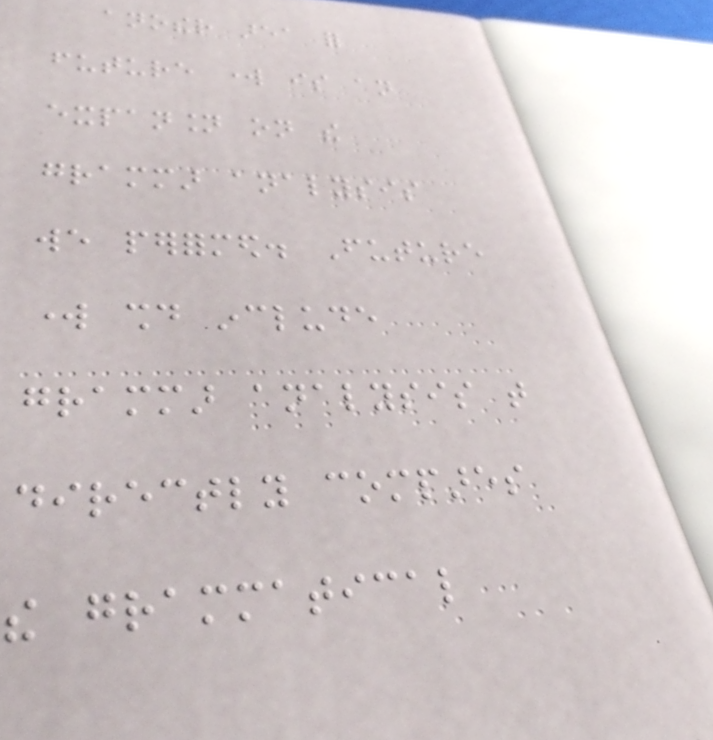another area for
future work is an
expansion on the
grammar analysis
we performed. Future
work should include
grammar analysis that
directly compares
the grammatical
